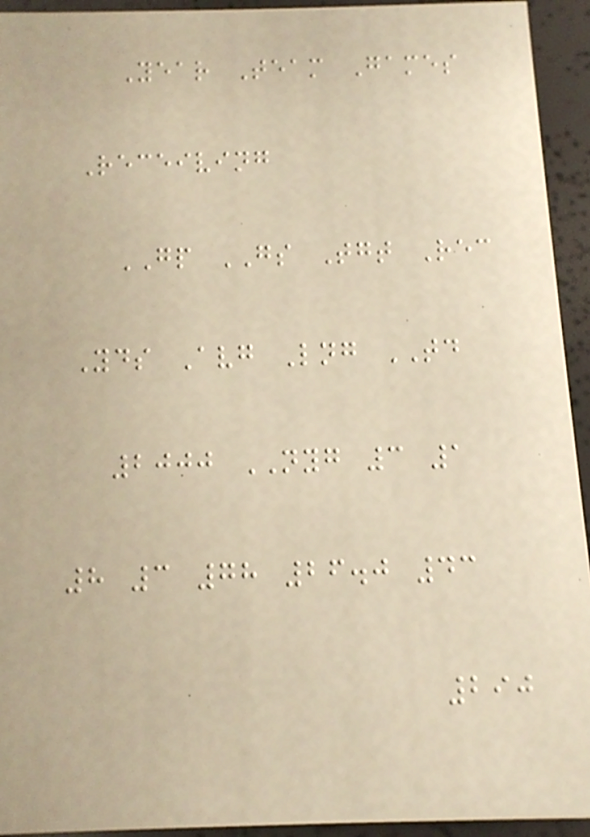Year Team Games
Receiving
GP GS Tgt Rec
Yds Avg Lng TD
2000 NYG 3 1
8 3 78 26.0 43
290
